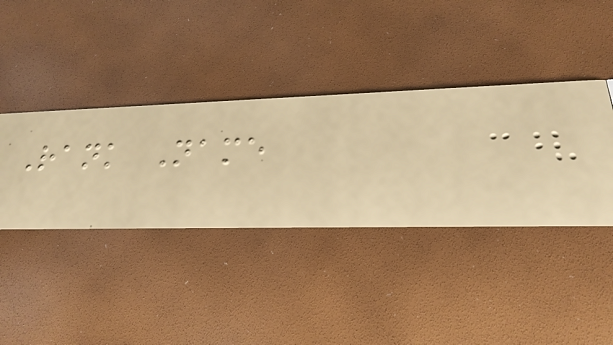Rank Name
